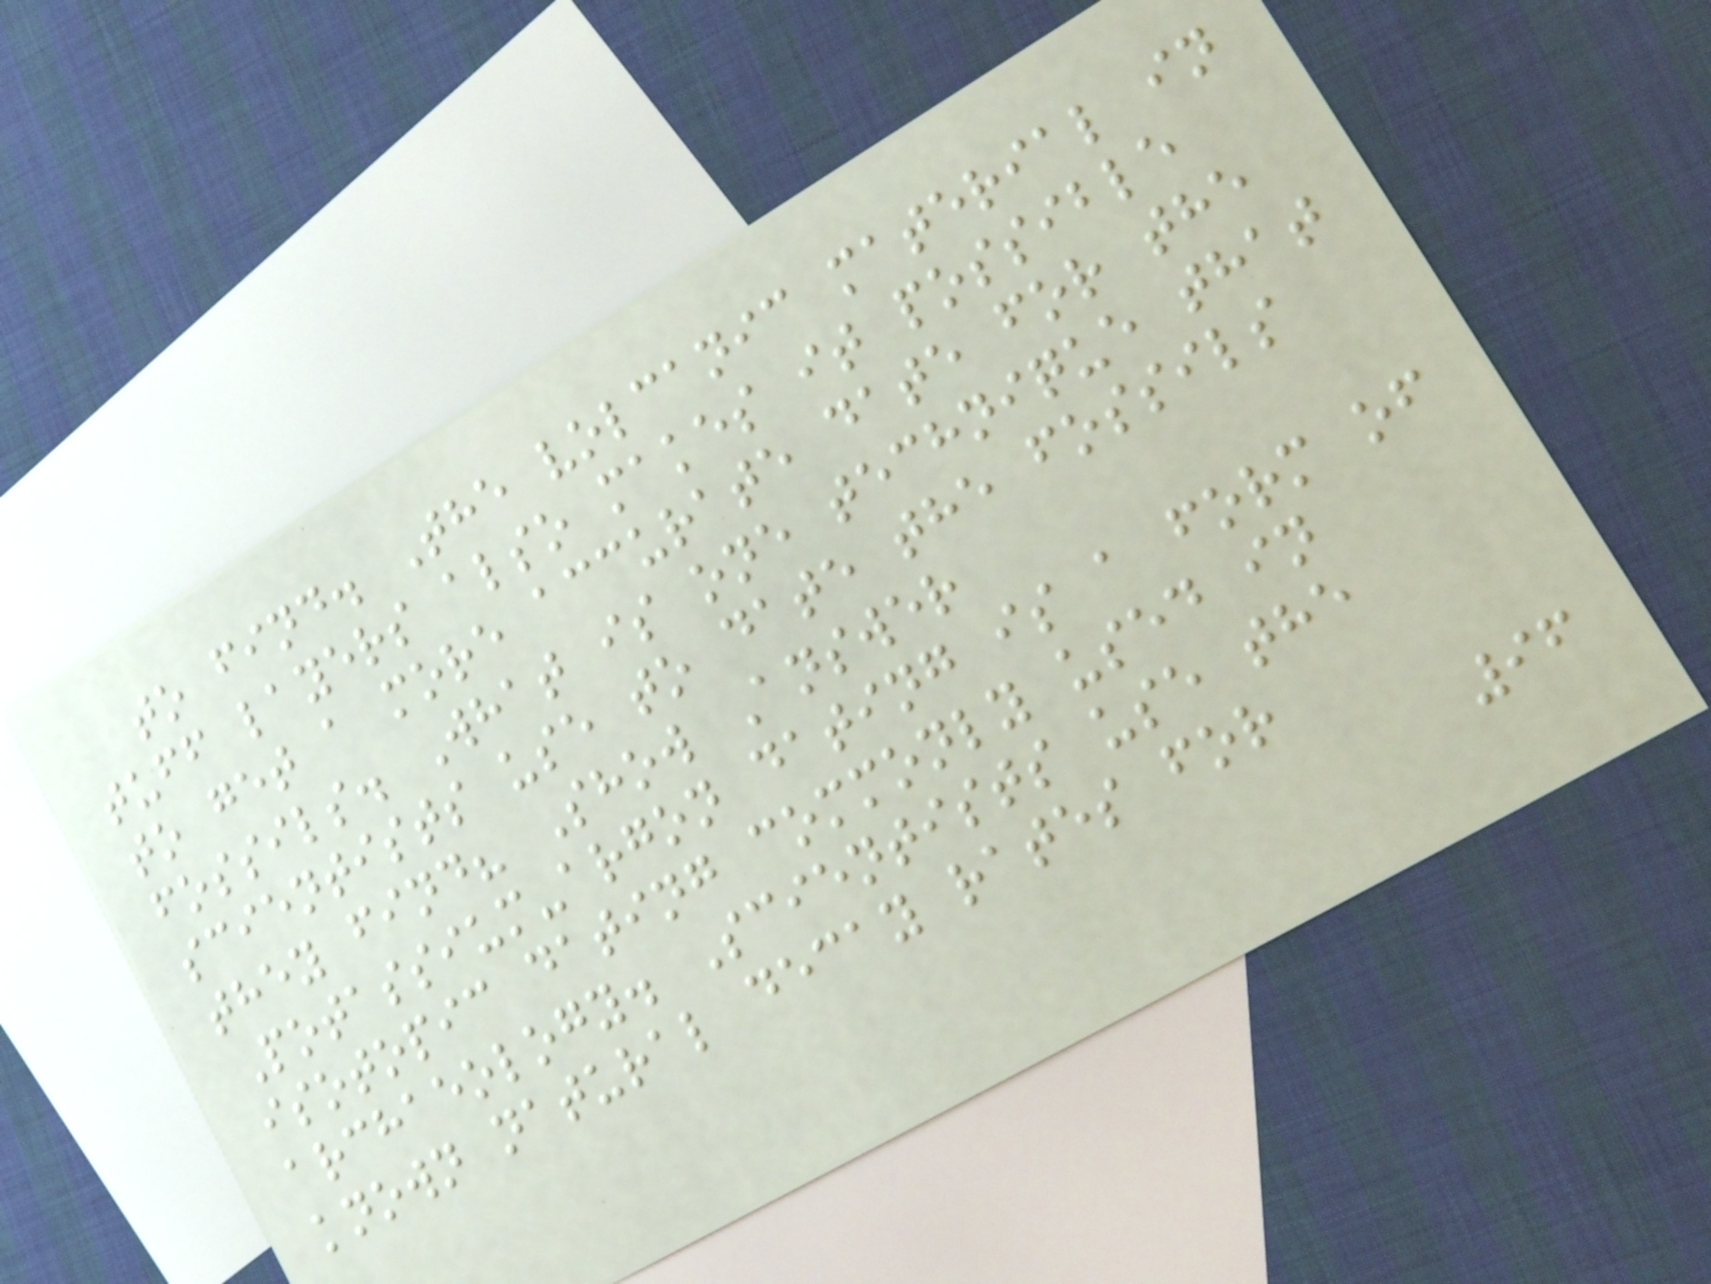to find. The volcanic material in
tuff layers also makes it possible
to get a more accurate date for the
fossils. What is one technique that
scientists use to date the fossils
they find? Show Answer
Potassium-argon dating is a form of
isotopic dating commonly used in
archaeology. Scientists use the
known natural decay rates for
96
